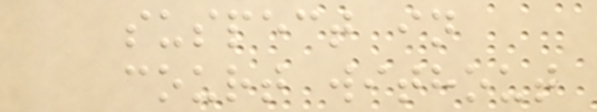suspect in
court without
